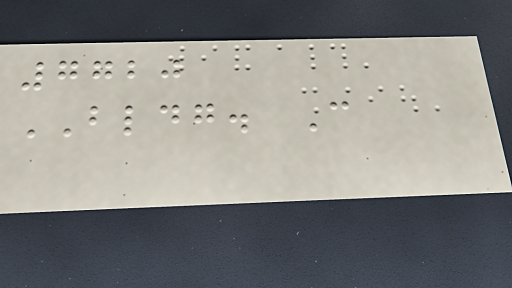7720
BLDG. C
